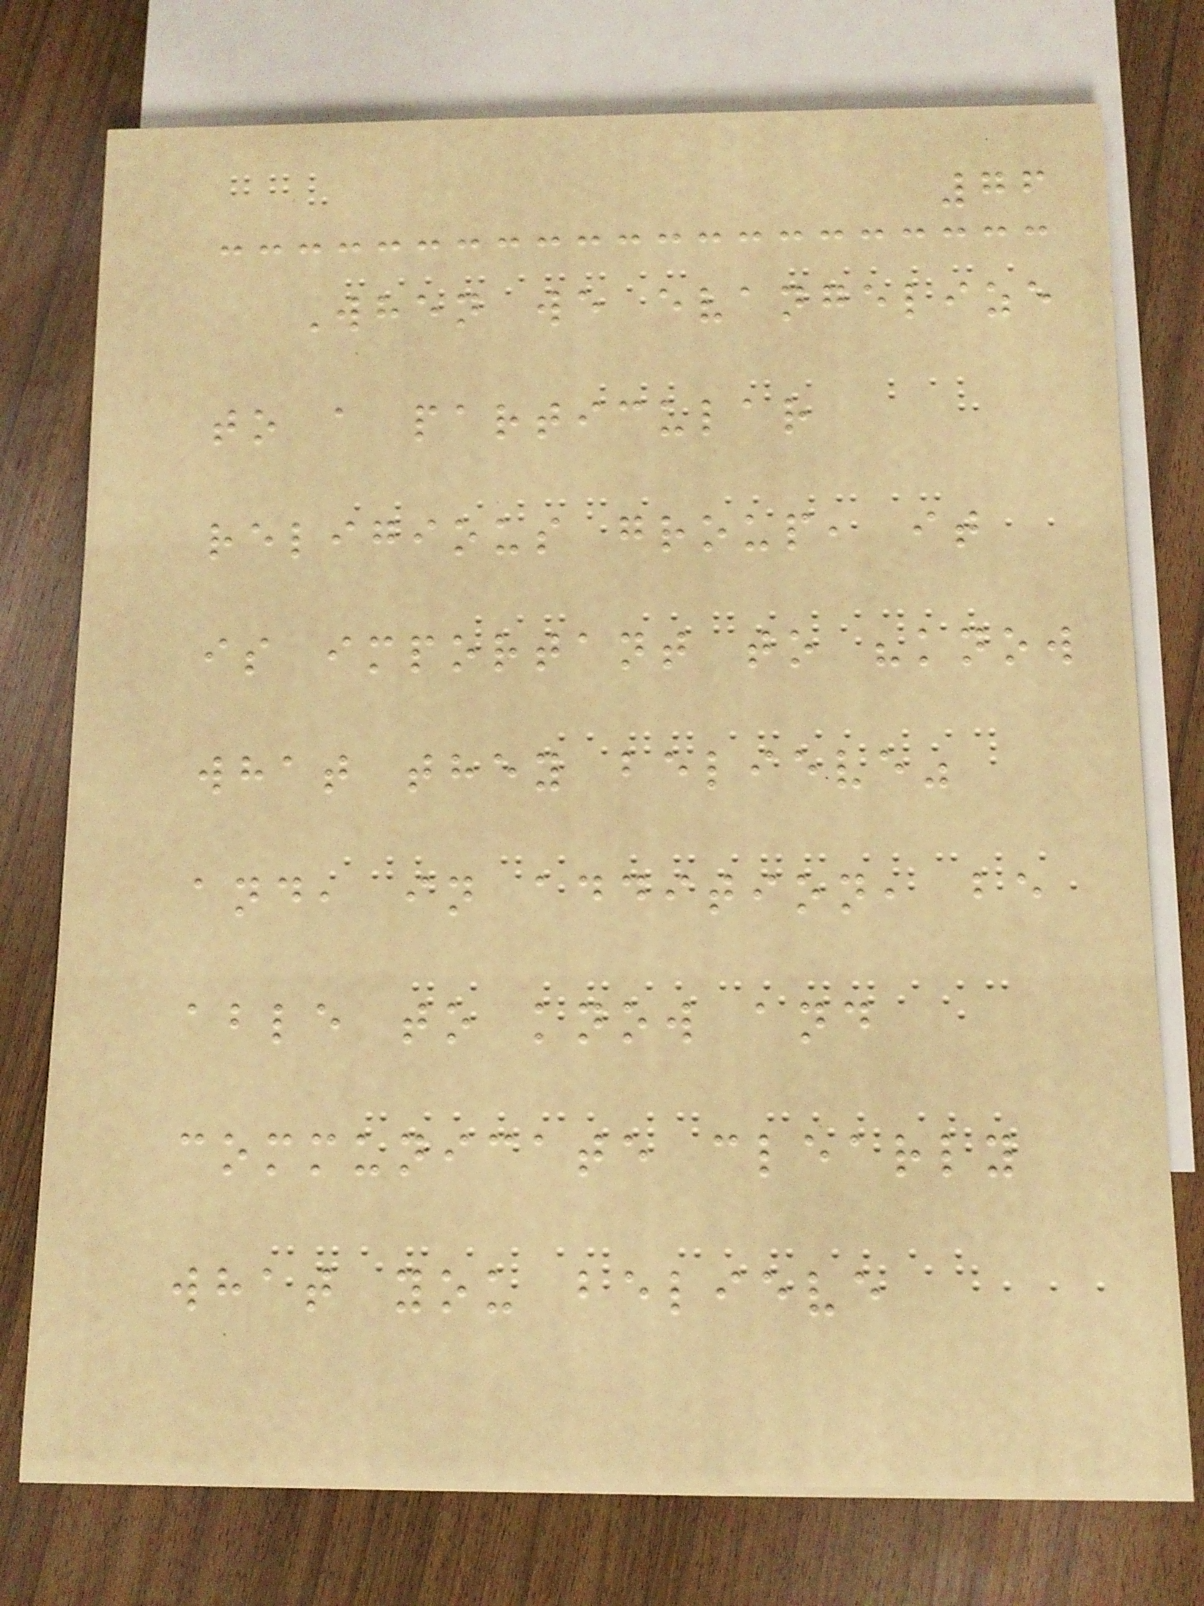76
When we evangelize
to a particular
religious group, it
is important to "know
what they believe"
and, in addition, be
able to know and
communicate clearly
what you believe
